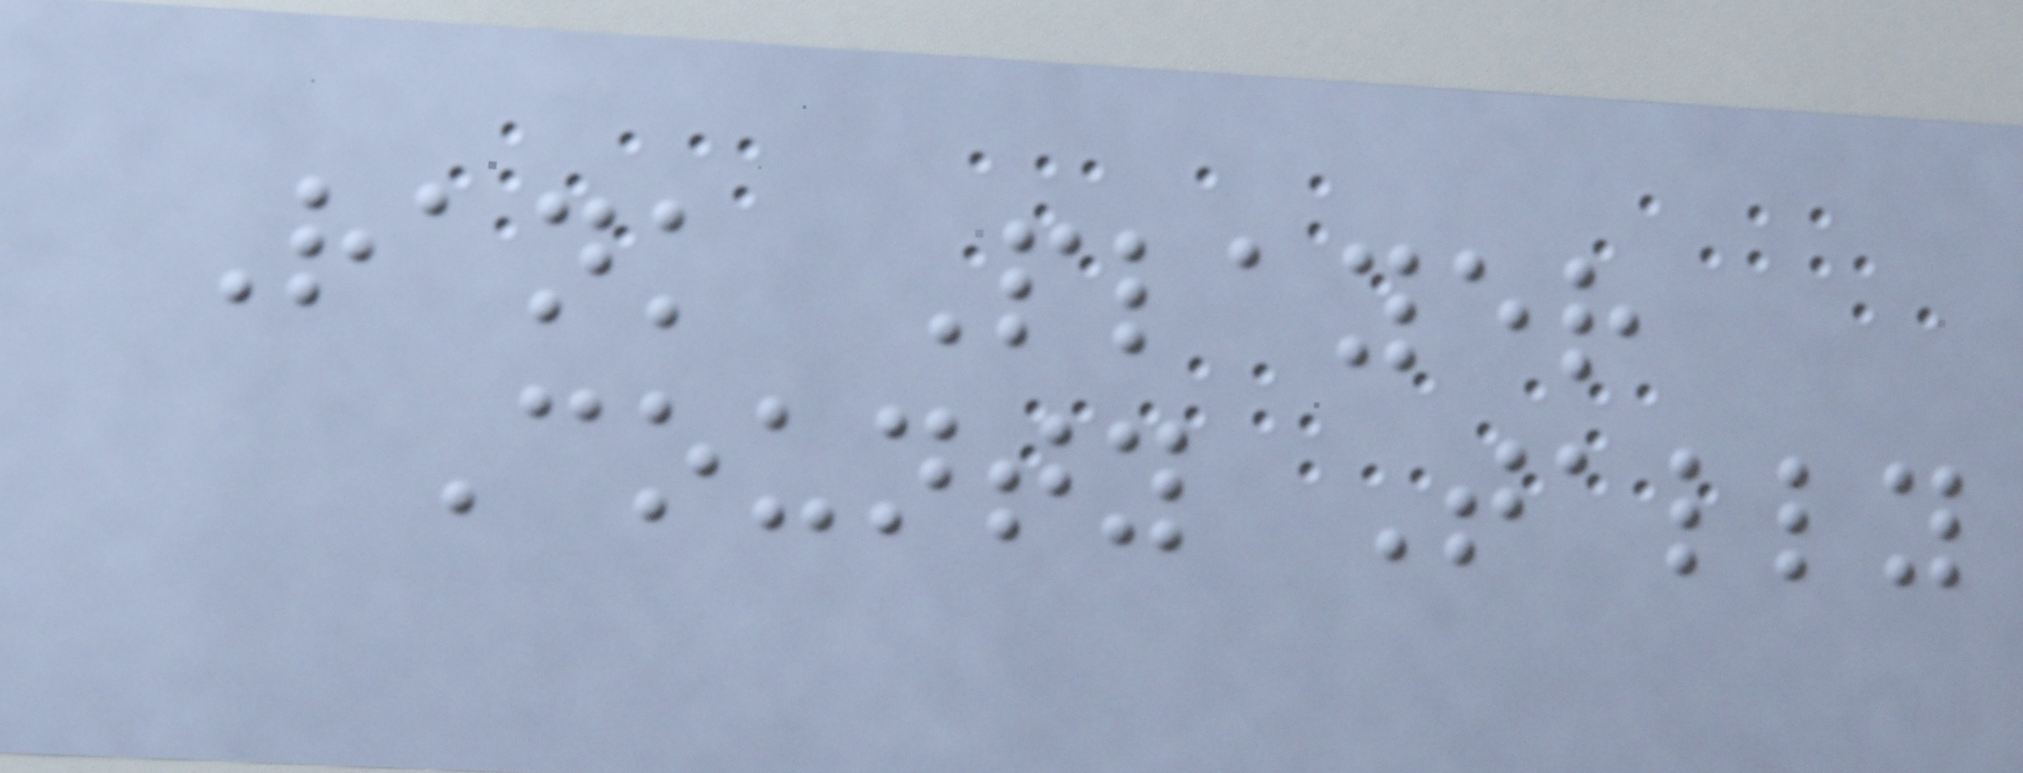Rank Player
County Tally
